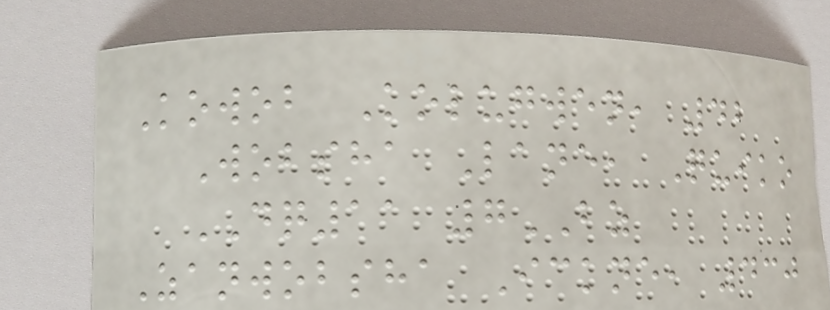Kowob Kolugwen, 42
Wobsha Lane, Quiko
DQ11 7BZ
Zanwobsha Ickne, 430
